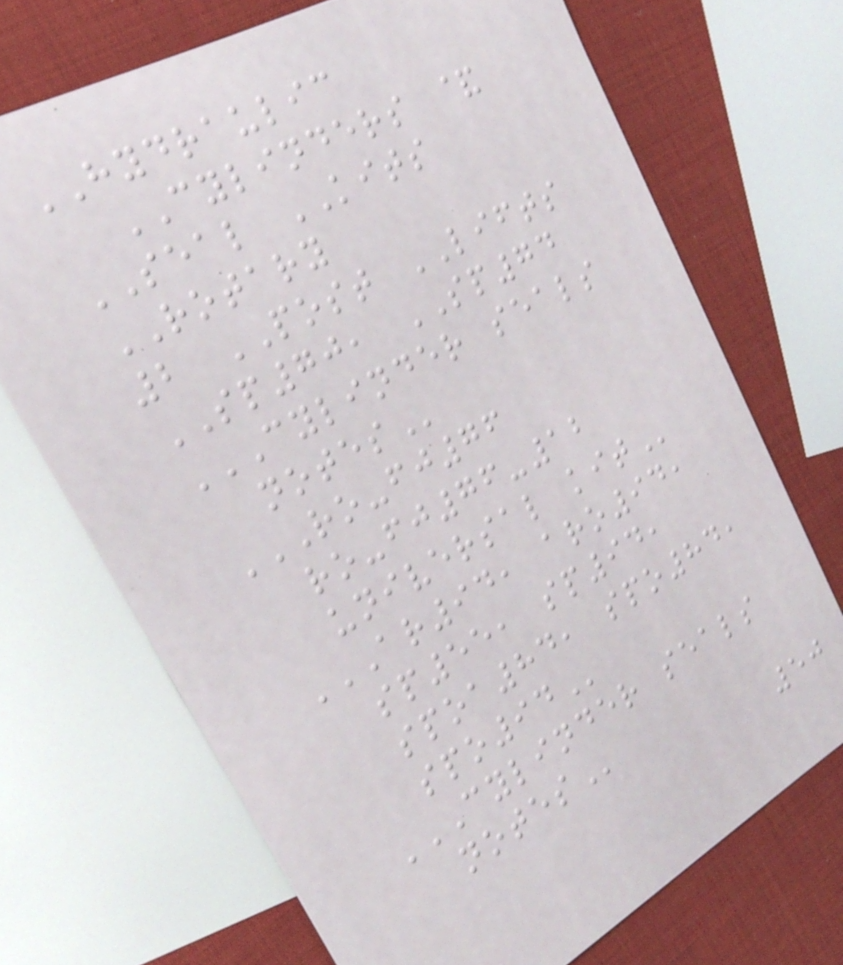HYDRAULIC
CYLINDERS &
SEAL KITS
ROTARY
2 POST LIFTS
SP70, SP74
CYLINDER SEALS
NOTES
RO-FJ76
RO-FJ76-12
UNIVERSAL KIT
AR94, ARO94,
SP55, SP94,
SPOA84, SPO84,
SPO94
CYLINDER SEALS
NOTES
50
